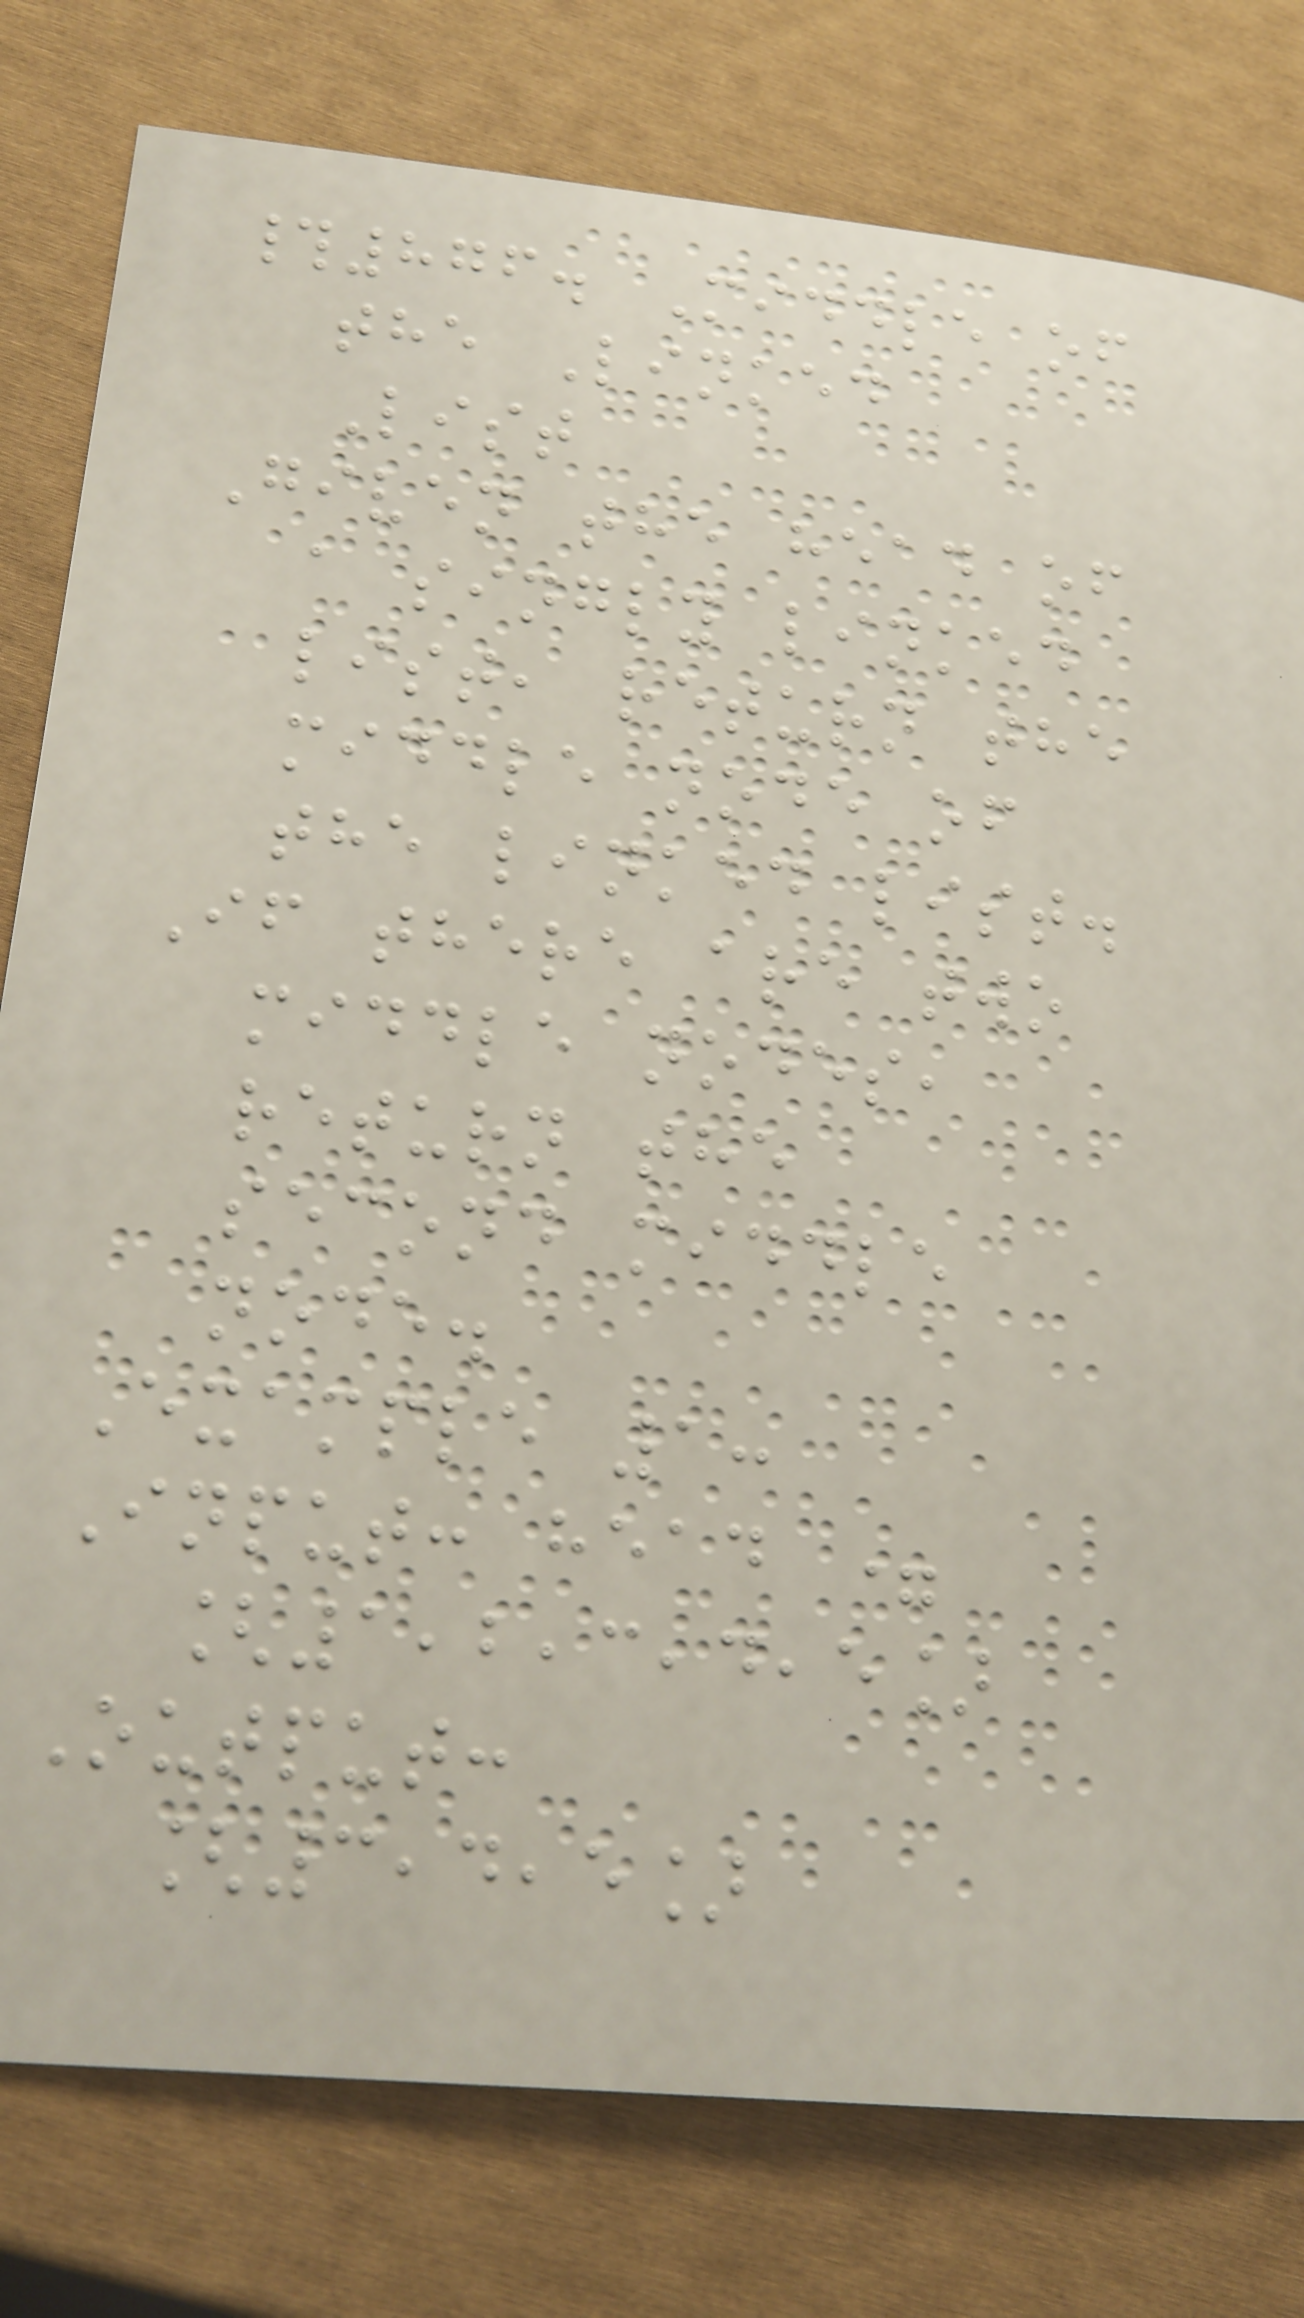#876. Middle of
the Linked
List
Given the head of
a singly linked
list, return the
middle node of
the linked list.
If there are two
middle nodes,
return the
second middle
node.
Example 1:
Input: head =
[1,2,3,4,5]
Output:
[3,4,5]
